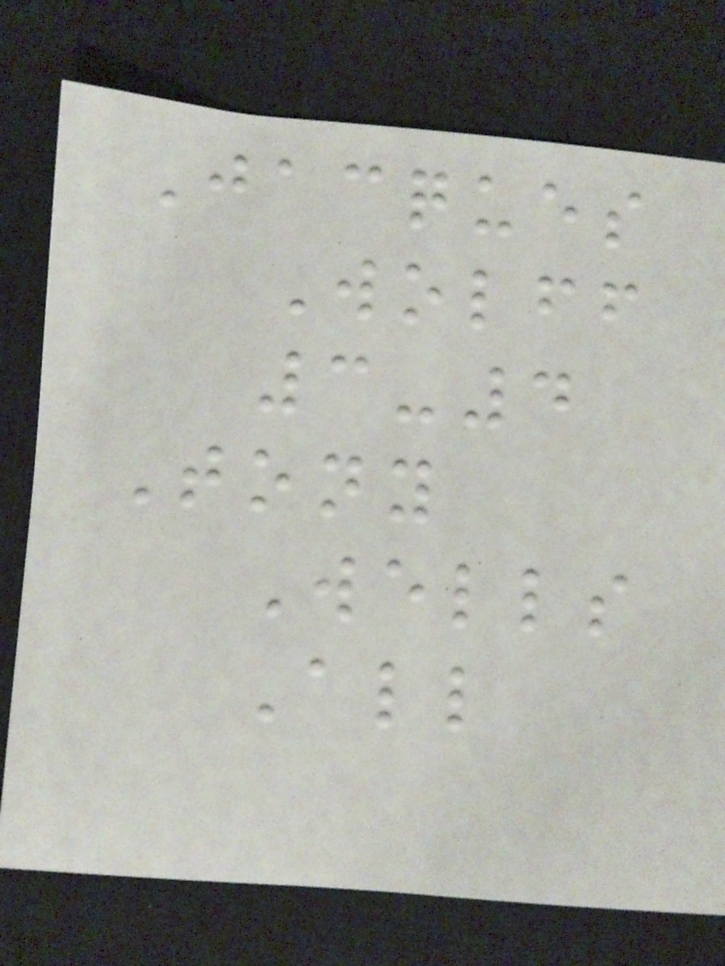Jacques
Wolff
3-4
Tony
Wells
All
